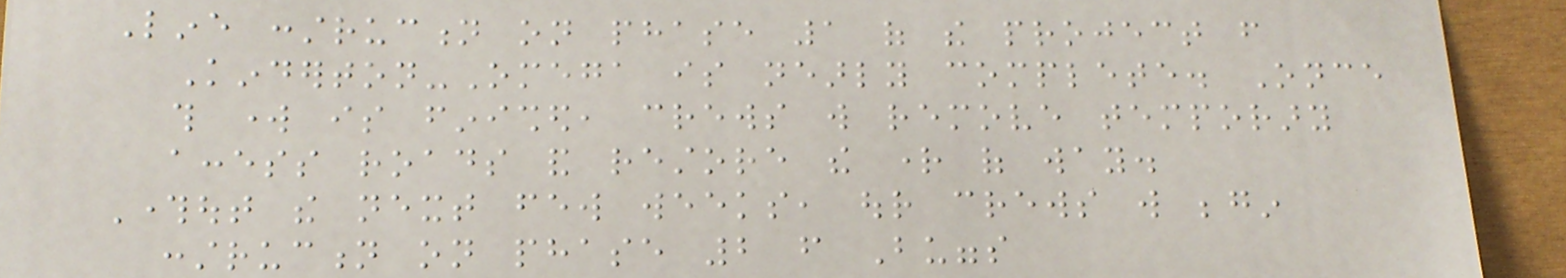Line construction on phase 1 of the project from
Kinderton-Omega is nearly complete. Once
this work is finished, crews will remove temporary
access roads and restore the right of way.
Throughout the next few weeks, our crews will begin
construction on phase 2 from Buggs
